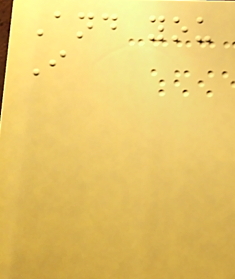And you
I
